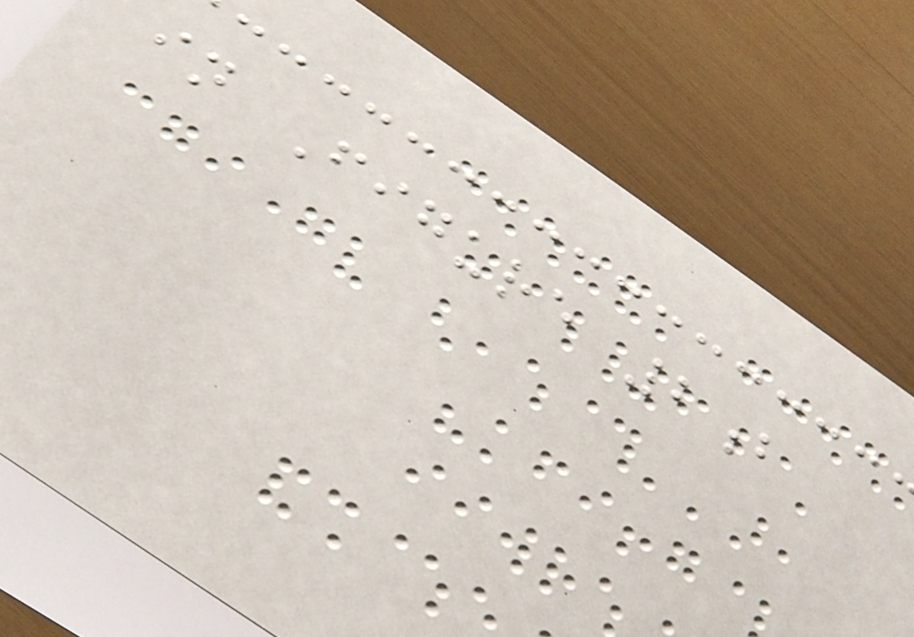in Figure 2b
